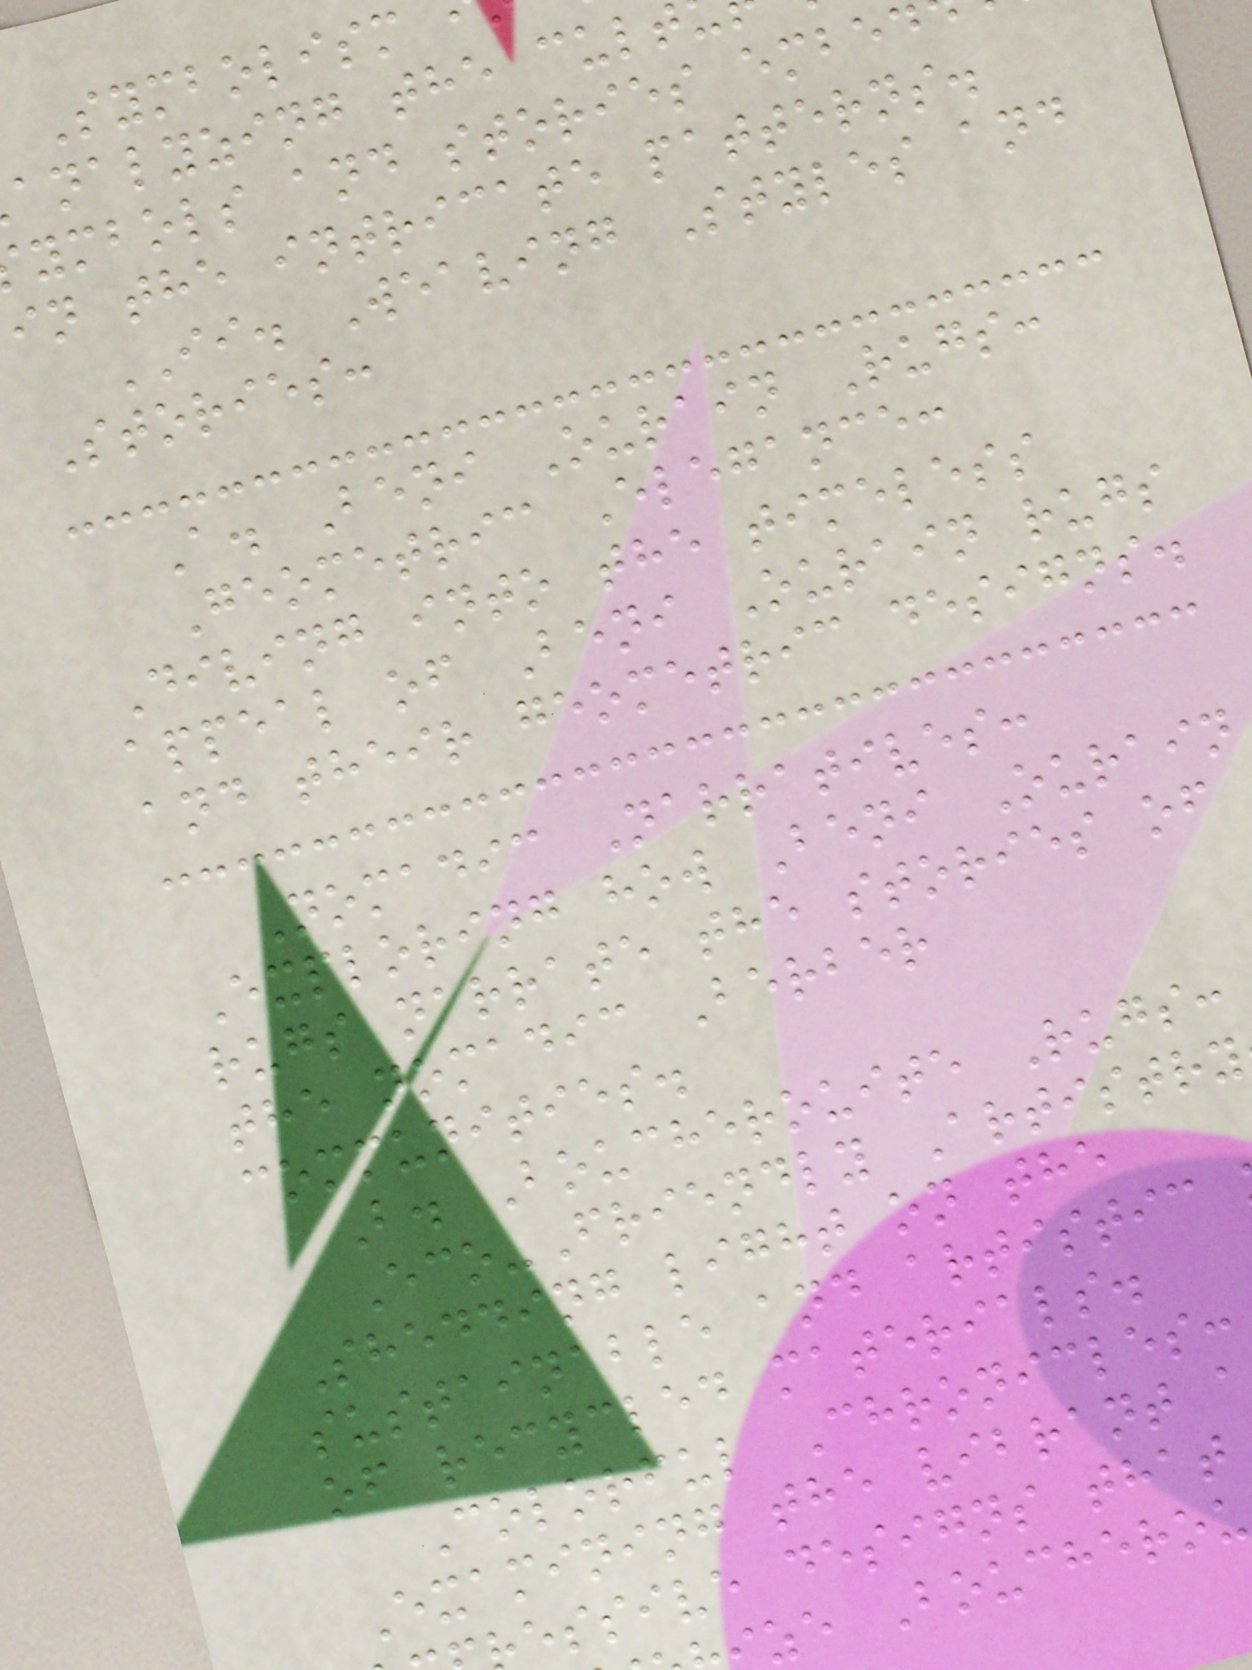Symbolism
analyzing the cult
ymbols and stories embed
in the intricate patterns.
II. Weaving Styles and
Stories:
A. Beni Ourain Rugs:
Geometric Elegance:
Diving into the timeless
appeal of Beni Ourain rugs
and their geometric designs.
Nomadic Narratives:
Exploring how Beni Ourain
rugs narrate the stories of
the nomadic Berber
communities.
B. Boucherouite Rugs:
Eco-Friendly Artistry
Shedding light on the
sustainable and artistic
of recycled materials.
Colorful Chronicles:
Examining the vibrant
essive designs that
ze Boucherou
